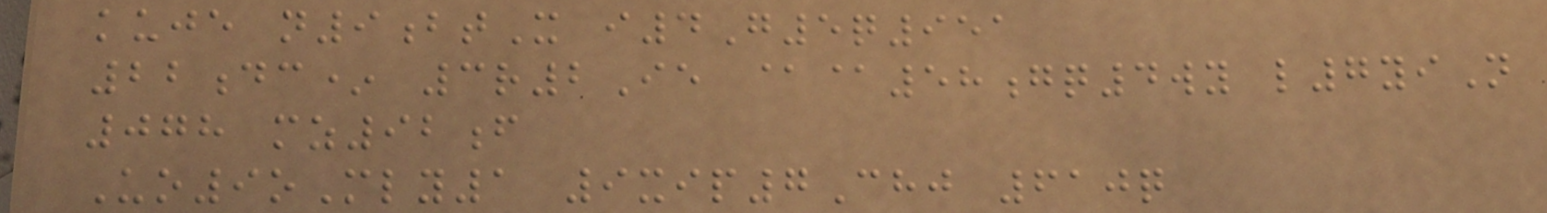kuje n9btX i4G5q951
22dc* 3r2Ie @@58gq4wy l7yiN
078 mz92f
Uo9oMly1 9xip7Chj 610q
